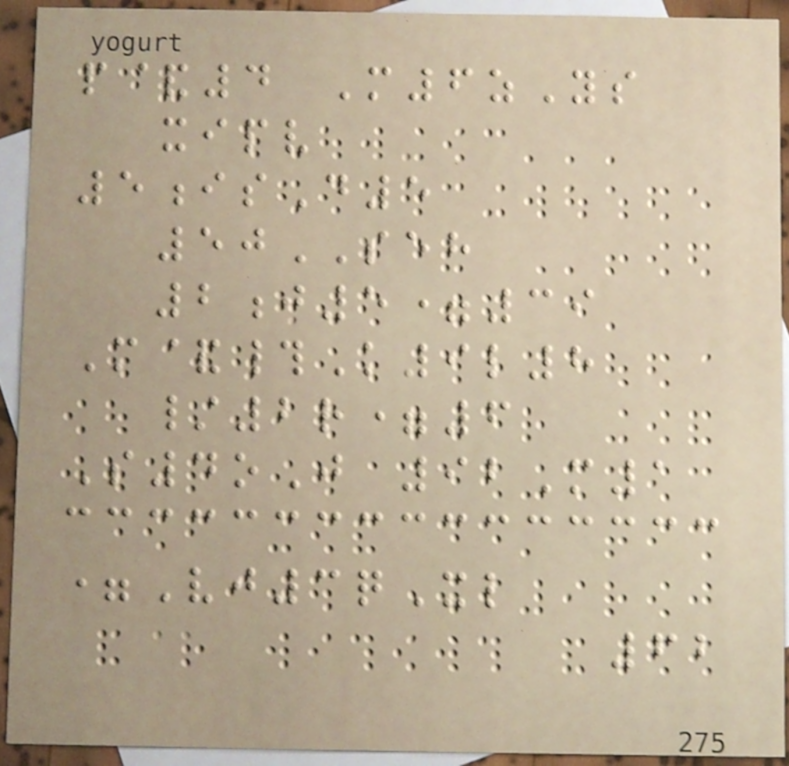p&4 M6zYs
xipv
5isD5
50SEH
2j5=39
M&#K9l8
/2r=6
S4oJ 92M1
=Vj3qXl
62
